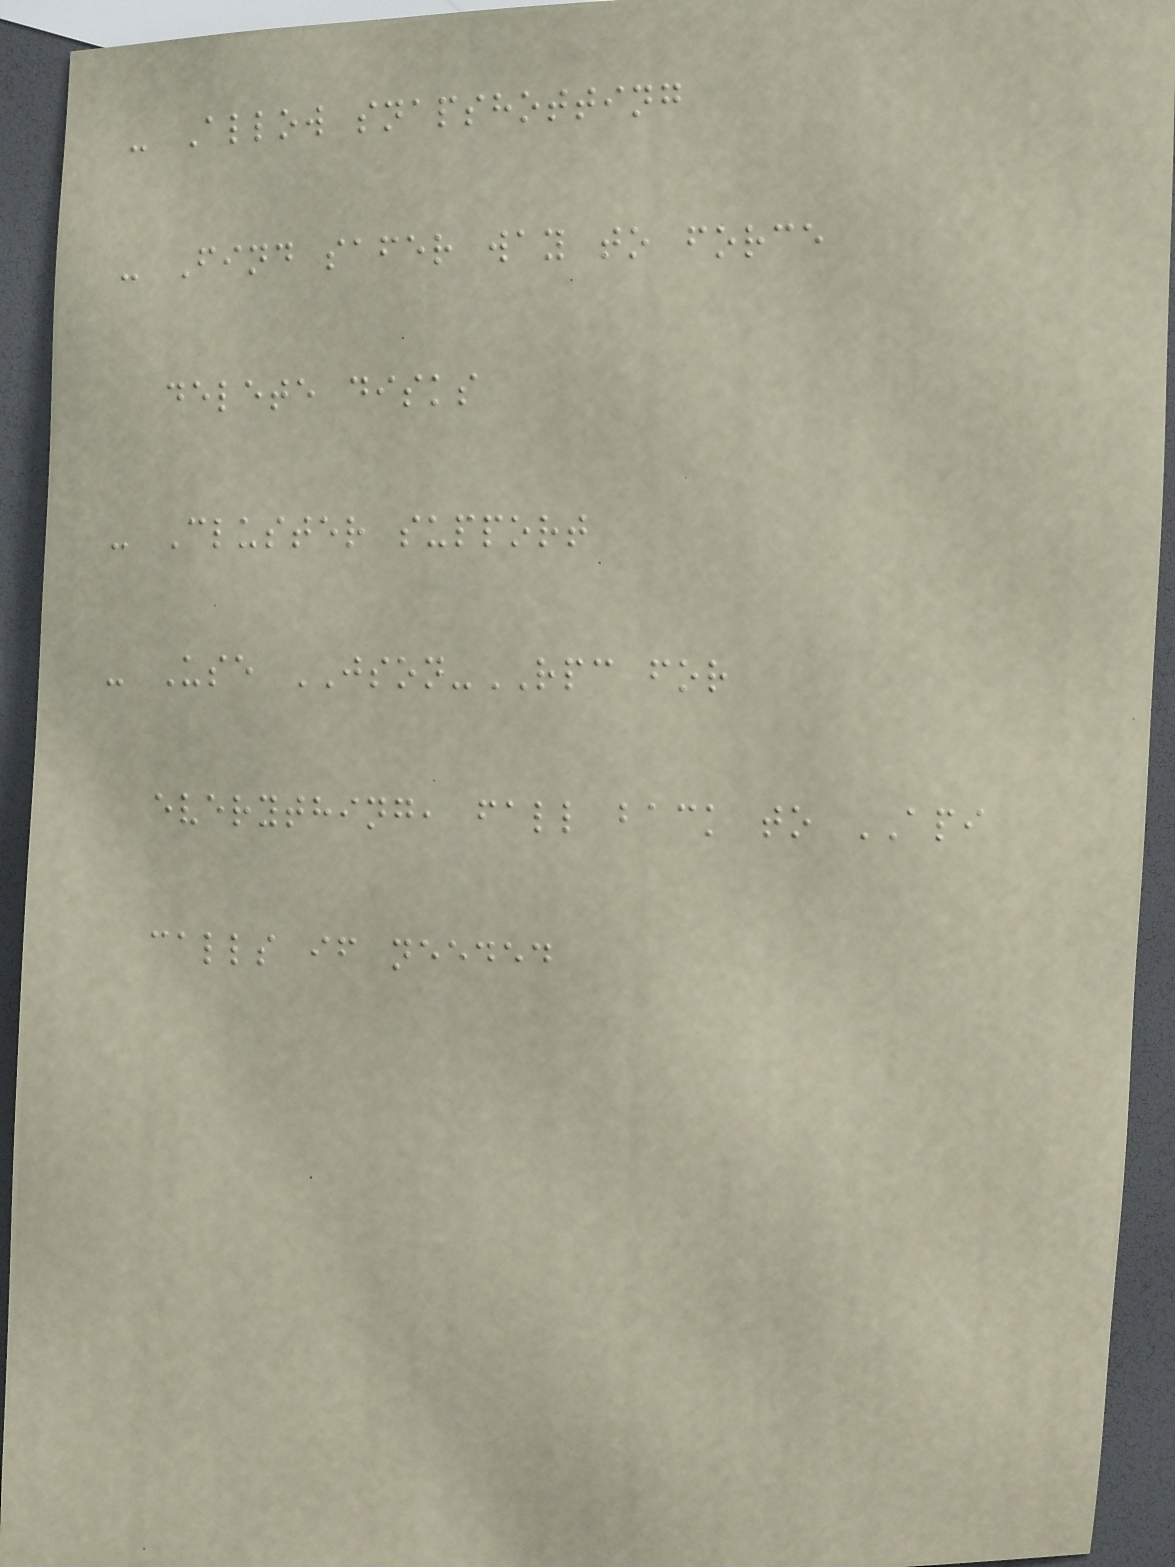- Allow snapshotting
- Find safer way to force
delete disks
- Cluster support
- Use JSON-RPC for
everything, fall back to API
calls if needed
